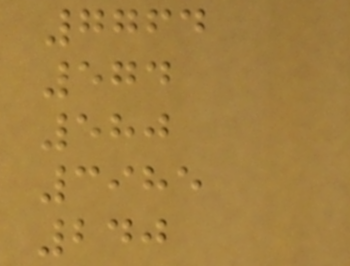7764
574
580
3985
240
